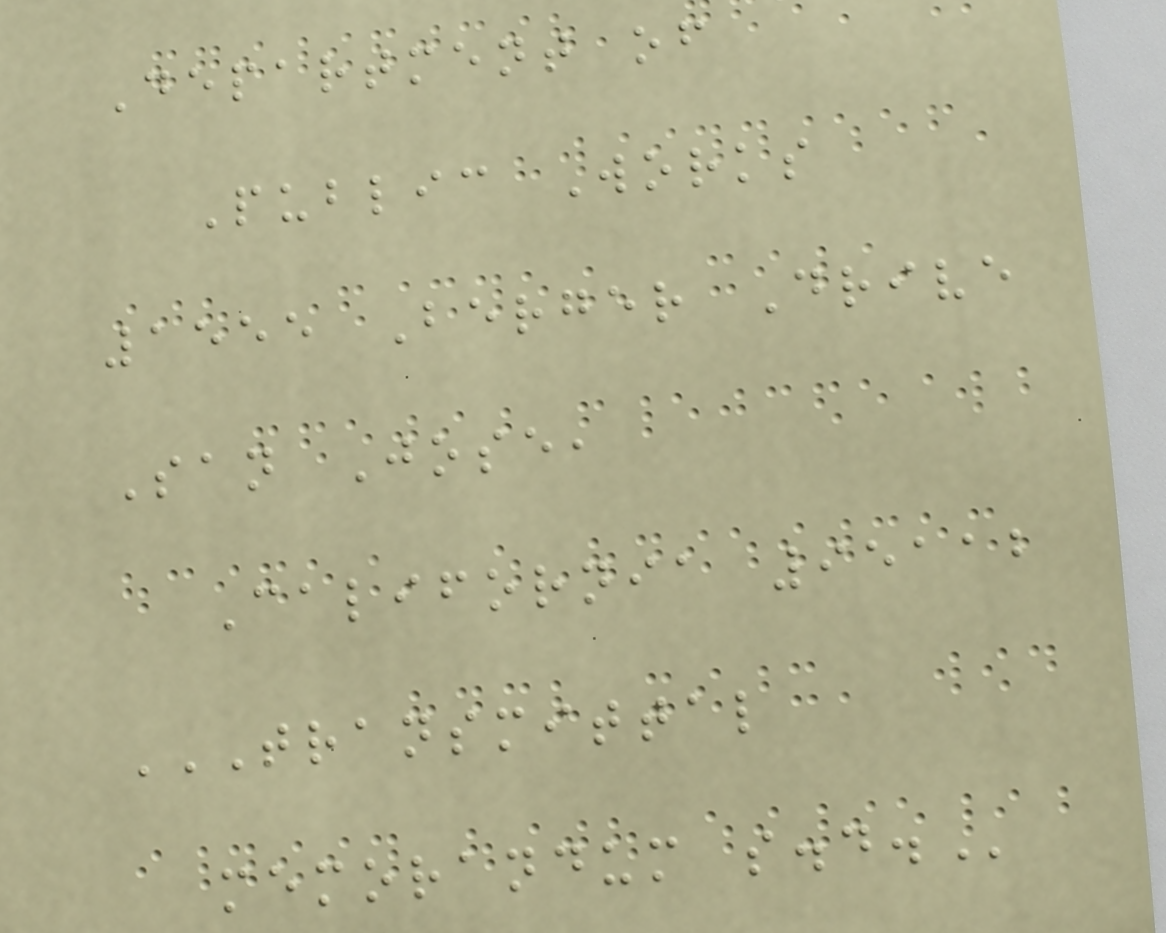Department of
Public Works
1555 Berger Drive
San Jose,
California 95112
TRANSMITTAL
MEMORANDUM S.D.
